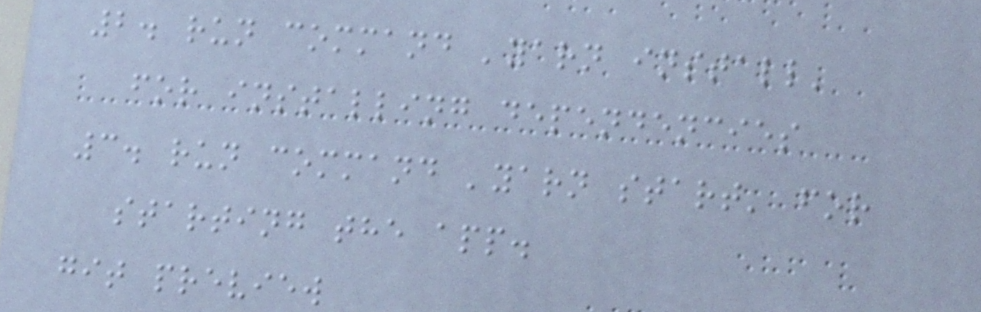2. run command 'yarn install'
for installing dependencies
3. run command 'yarn start' for
starting the app.
git preview
